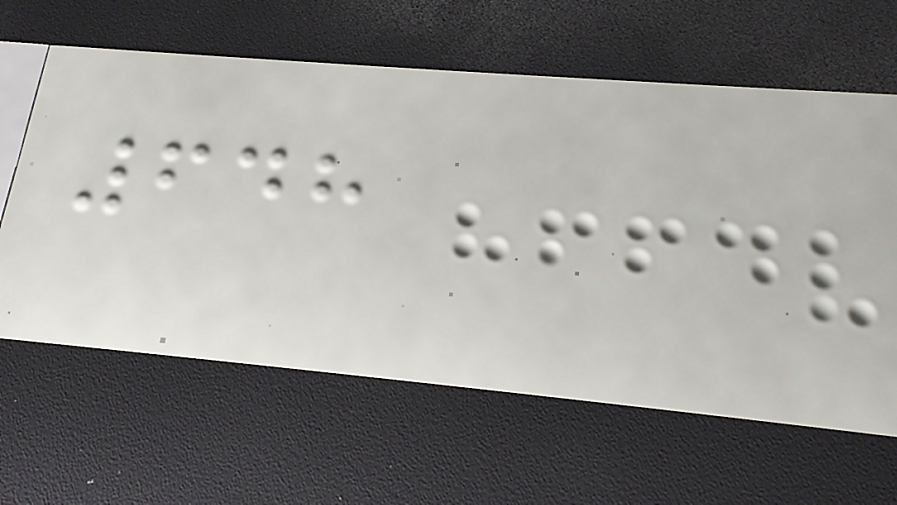648
